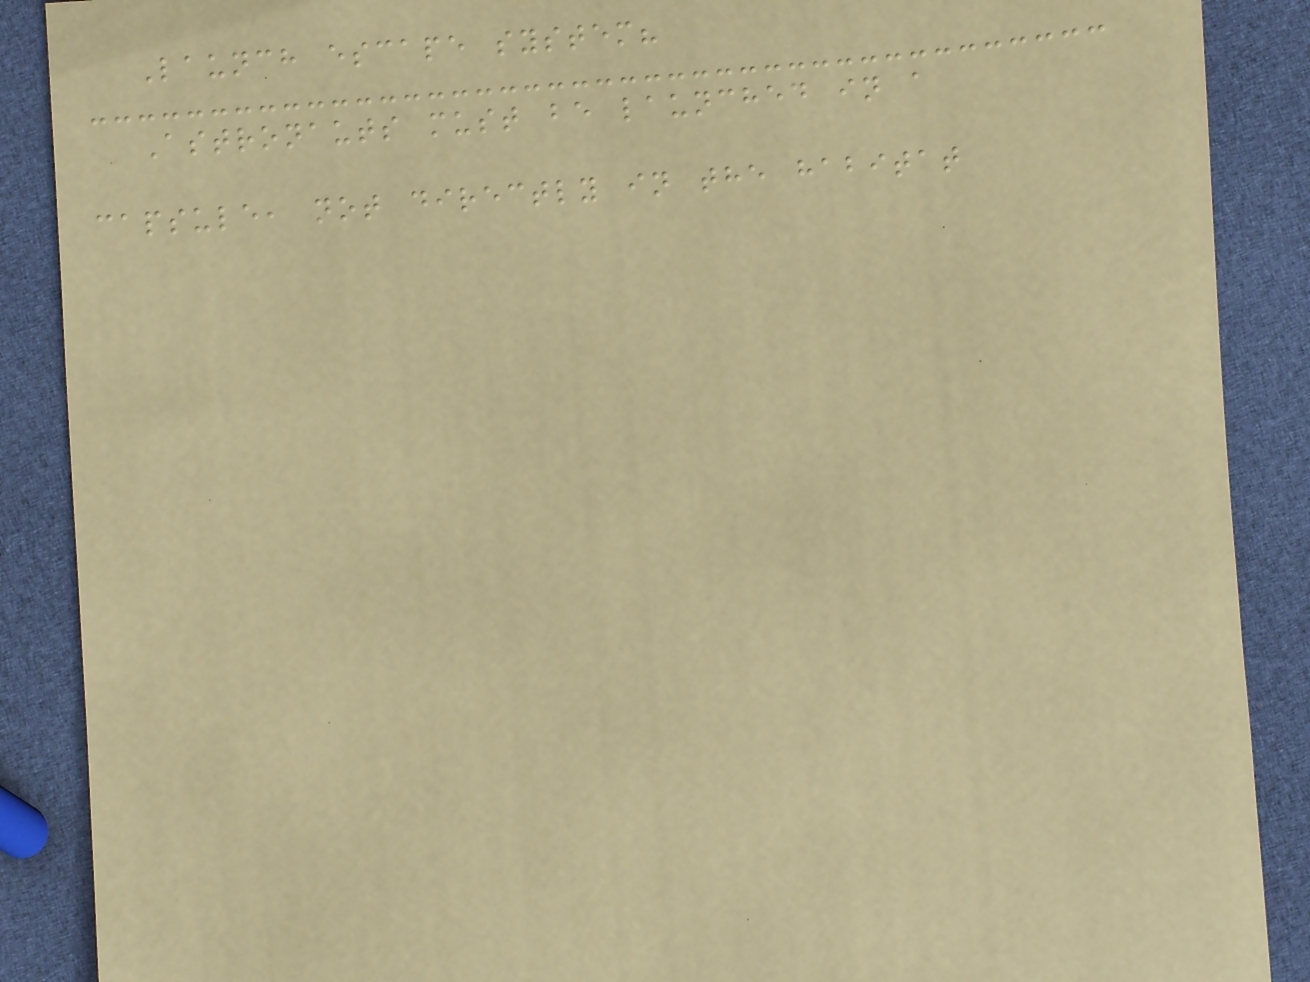Launch escape system?
Astronauts must be launched in a
capsule, not directly in the habitat
